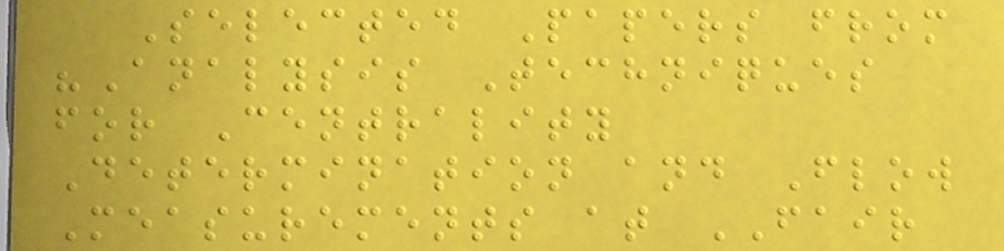Selected Papers from
"Analysis Techniques
for Centrality
Determination and Flow
Measurements at FAIR
